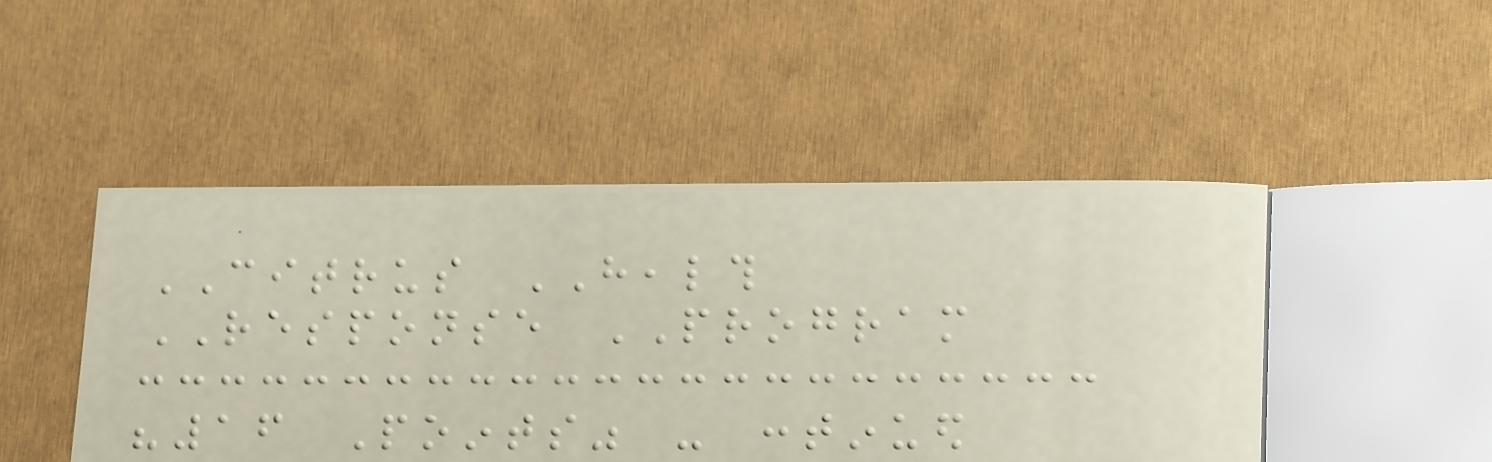CITRUS HEALTH
RESPONSE PROGRAM
"16 Points" - continued
